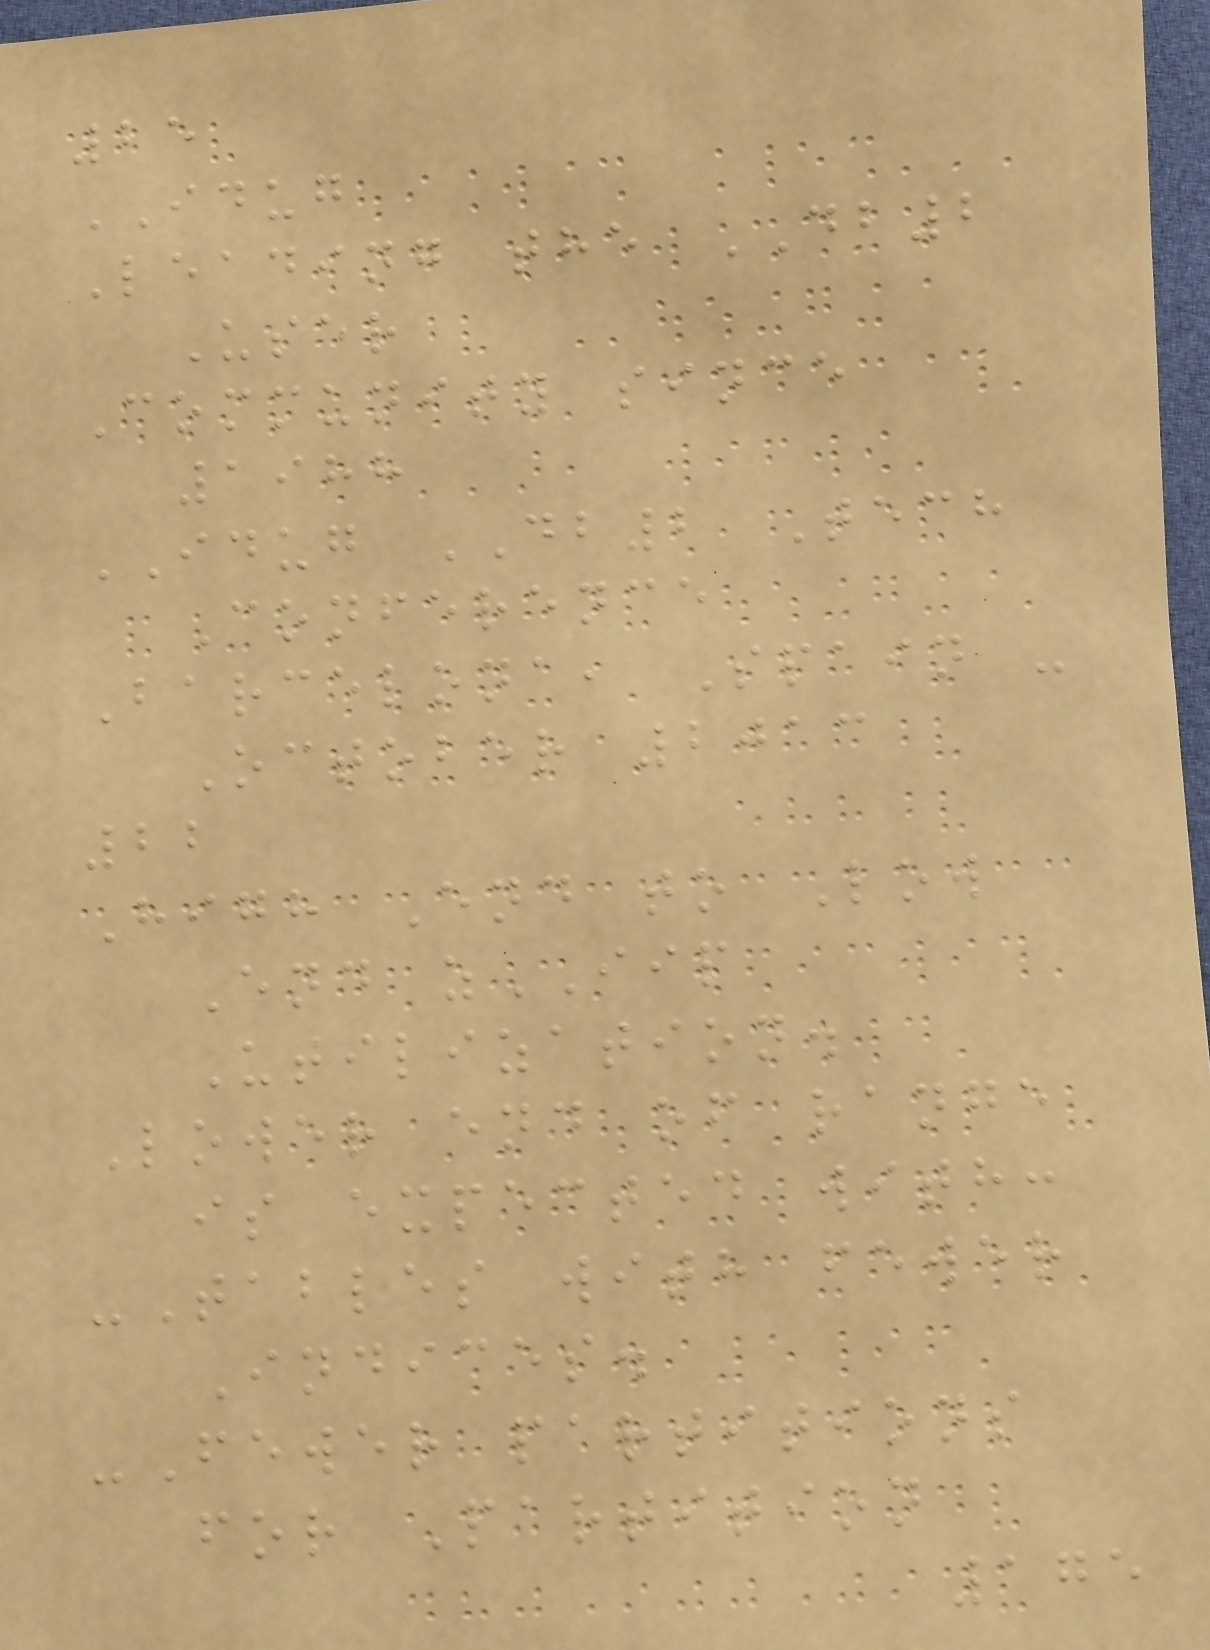25
IDUG
Leading the DB2
User
Community since
1988
IDUG DB2 Tech
Conference
Barcelona, Spain -
October 2013
22
High End to Low
End zIIP
Utilization.
Lower end of range
is expected with:
-Tables with fewer
Indices.
-Fewer partitions
for Partition
175
